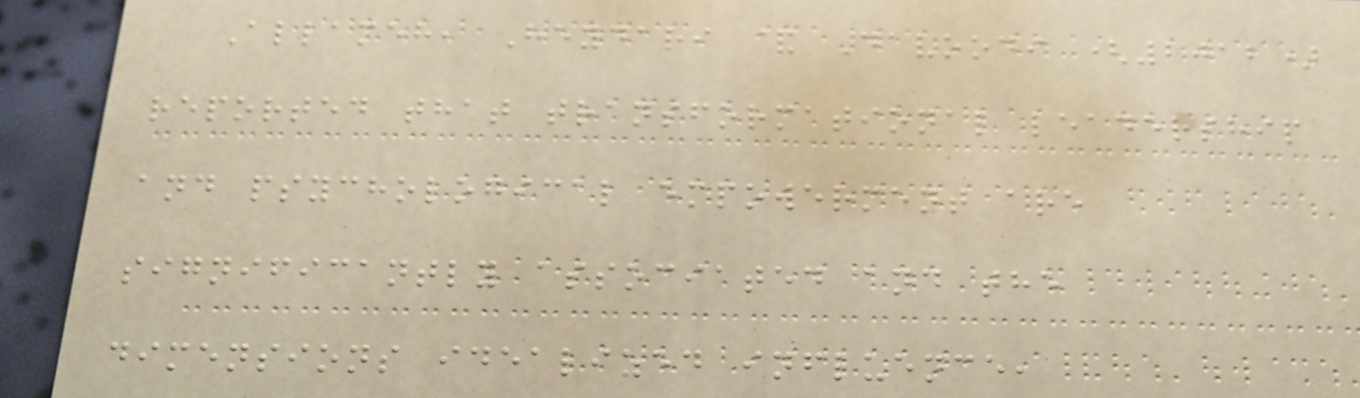Allameh, Heydari & Davoodi (2012)
reported that transformational leadership
and psychological empowerment are
significantly associated and the
dimensions idealized influence,
